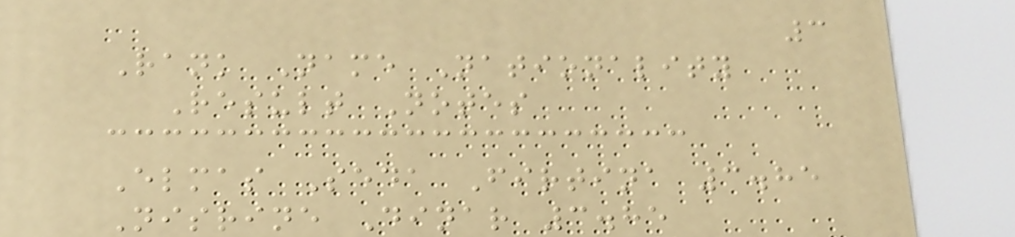3
Rank Name Nationality
Result Notes
Elmas Seda Firtina 3.85
Nisrine Dinar 3.85
